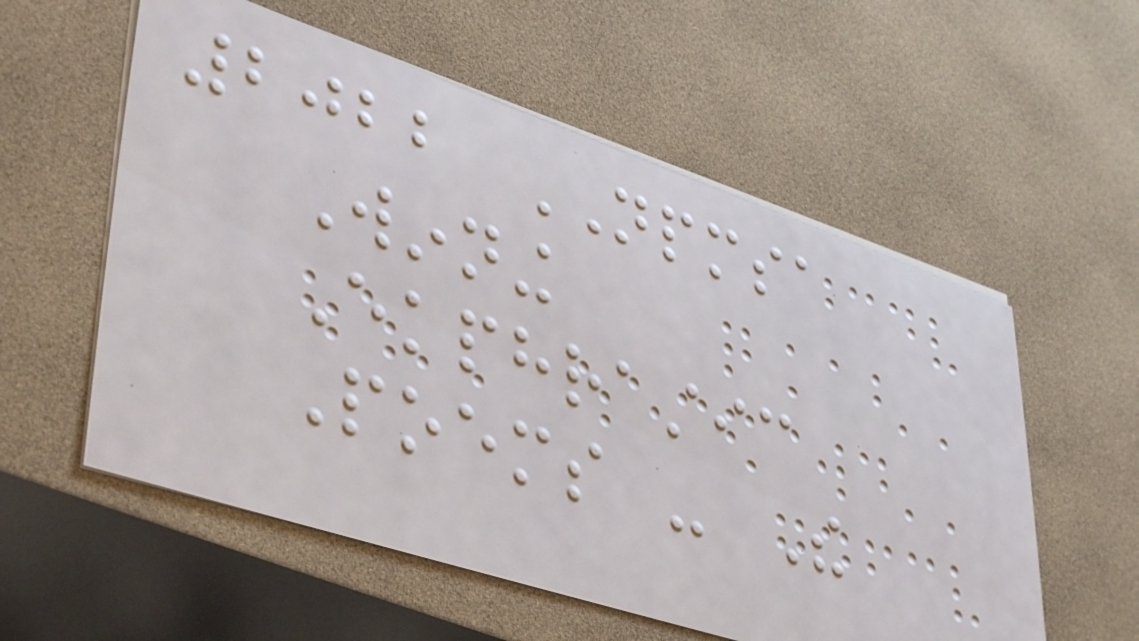2022 NPMSA
Winning
Ekphrastic
Poems - The
